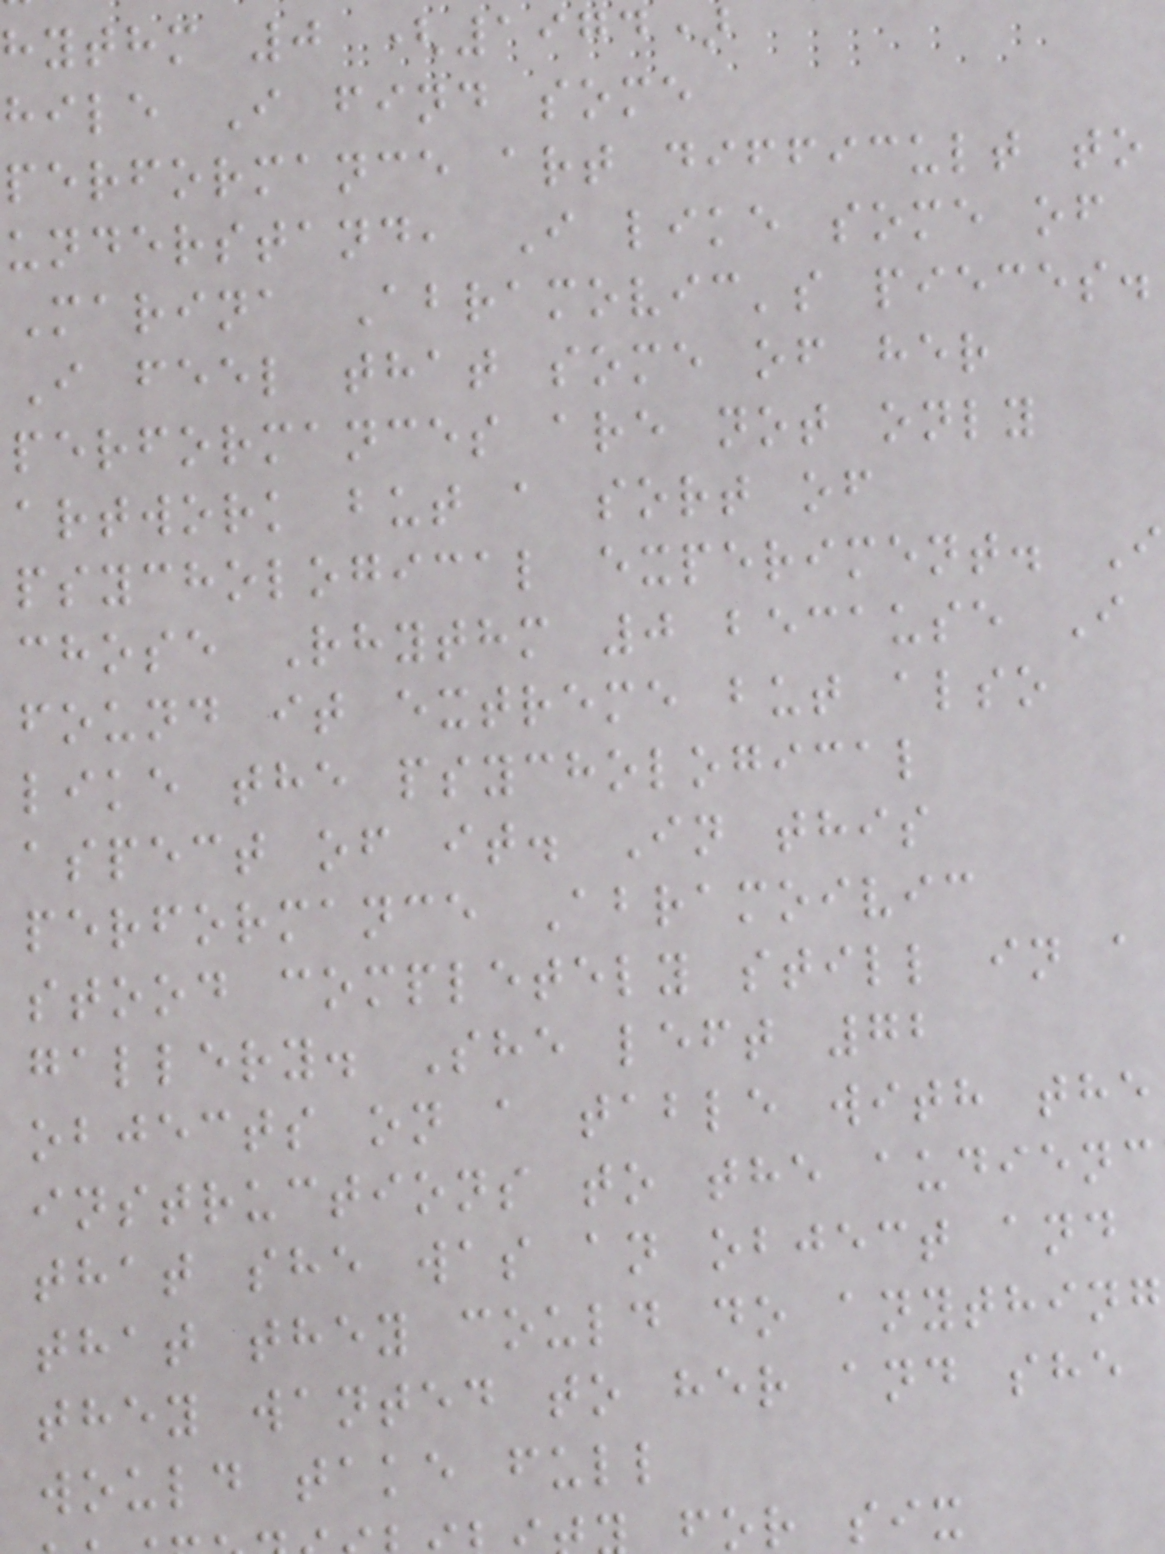hythm 0 (1974)
hile I find some
performance art difficult to
understand, I like some of
Marina Abramovic's pieces.
I feel that some of her
performances are not only
artwork but a sort of
psychological experiment. I
chose Rhythm 0 because I
found it extreme but also
like the psychological
aspect of it. In this
performance Abramoivic
stood completely still in a
gallery. She left 72
objects on a table with the
instructions to the audienc
that she was an object and
that they could do anything
they wanted to her and she
would take full
or six
